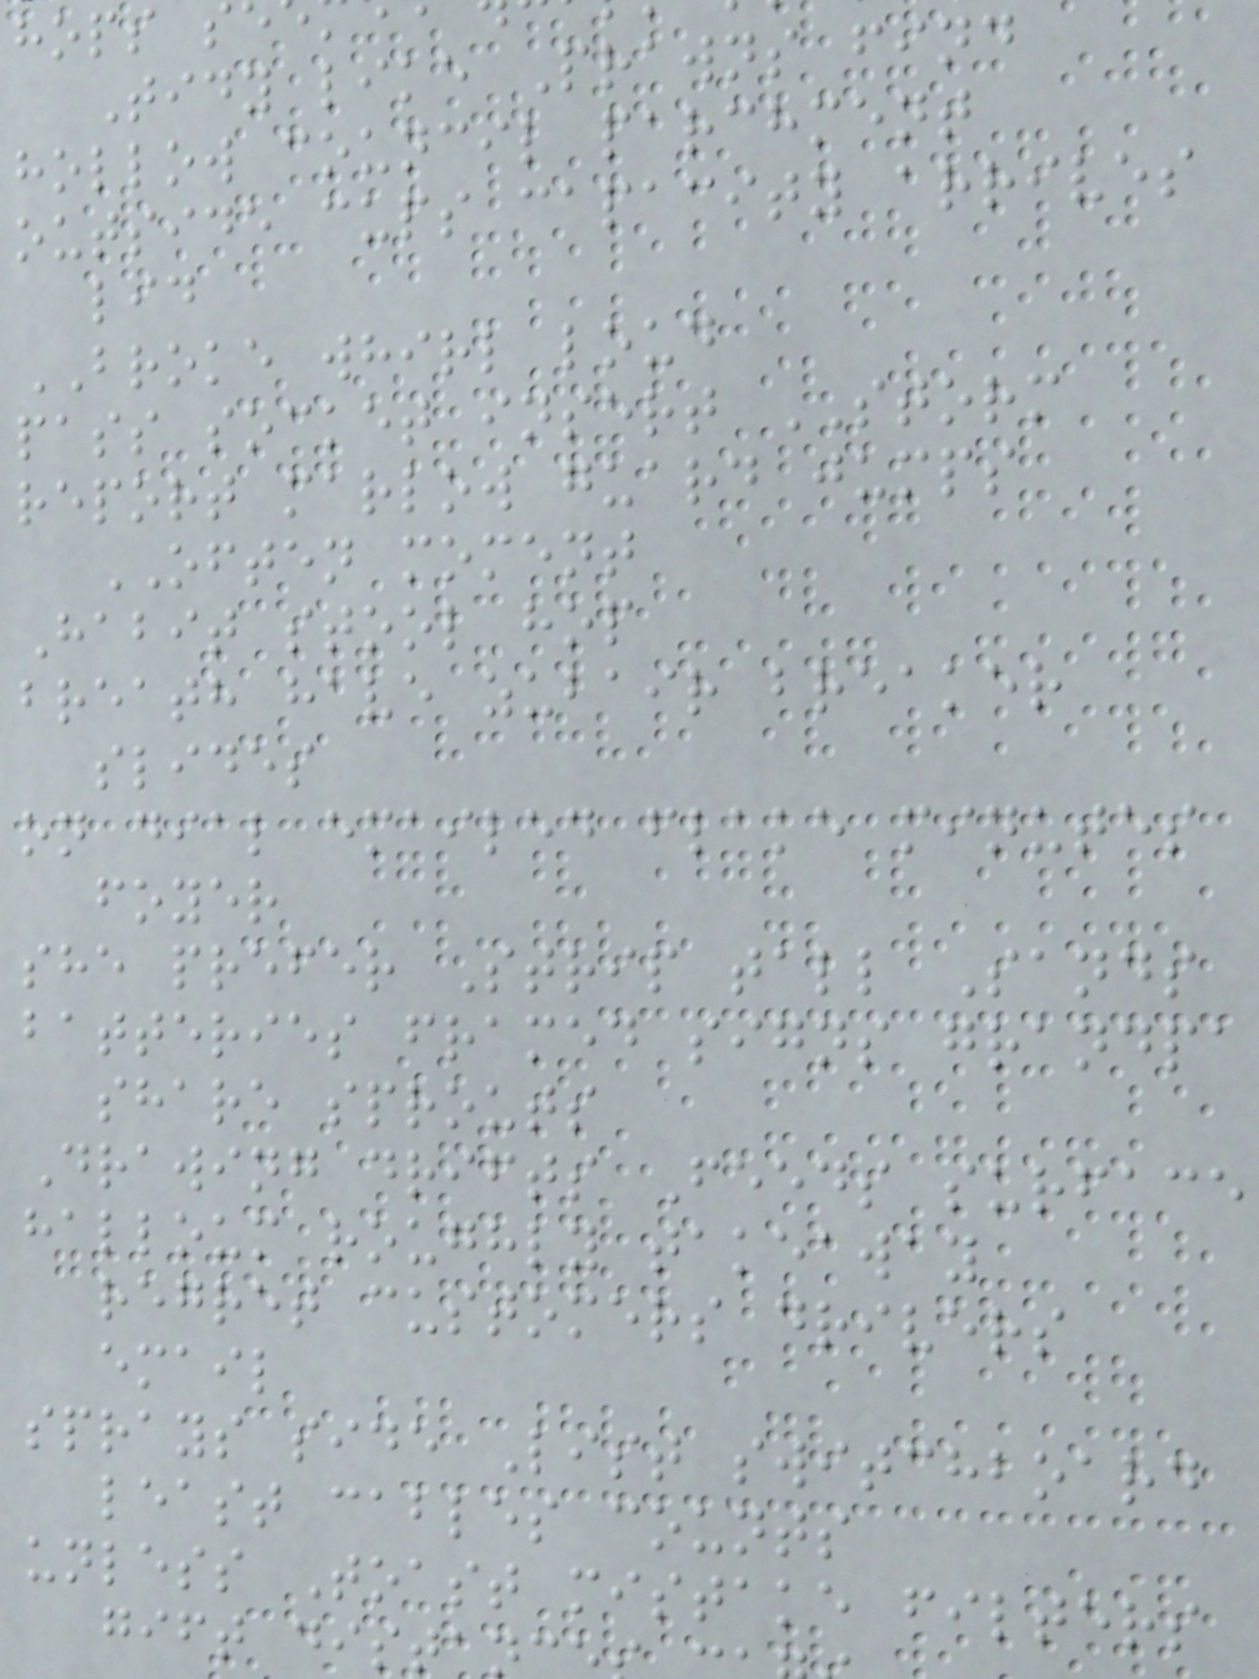Tidy like Prawns find
hollow council parchment
outside cups capacity arrives
lid
BROKE whirl loud
pass socket insert STORM
report marlow guard jumps
OFTEN moment
Habit stool hop
breath have zubair breaker
slides
on dial emailed flake minutes
foyer
she prefer Strip tall Sands
batteries framed signs grandpa
share sprouts
Drawing drifts Feeds surface
halloum roughly takeaway
regret customers drivers
email
sprays side List switchboard
least cables counts
unless Toast mistake filters
gift dista
